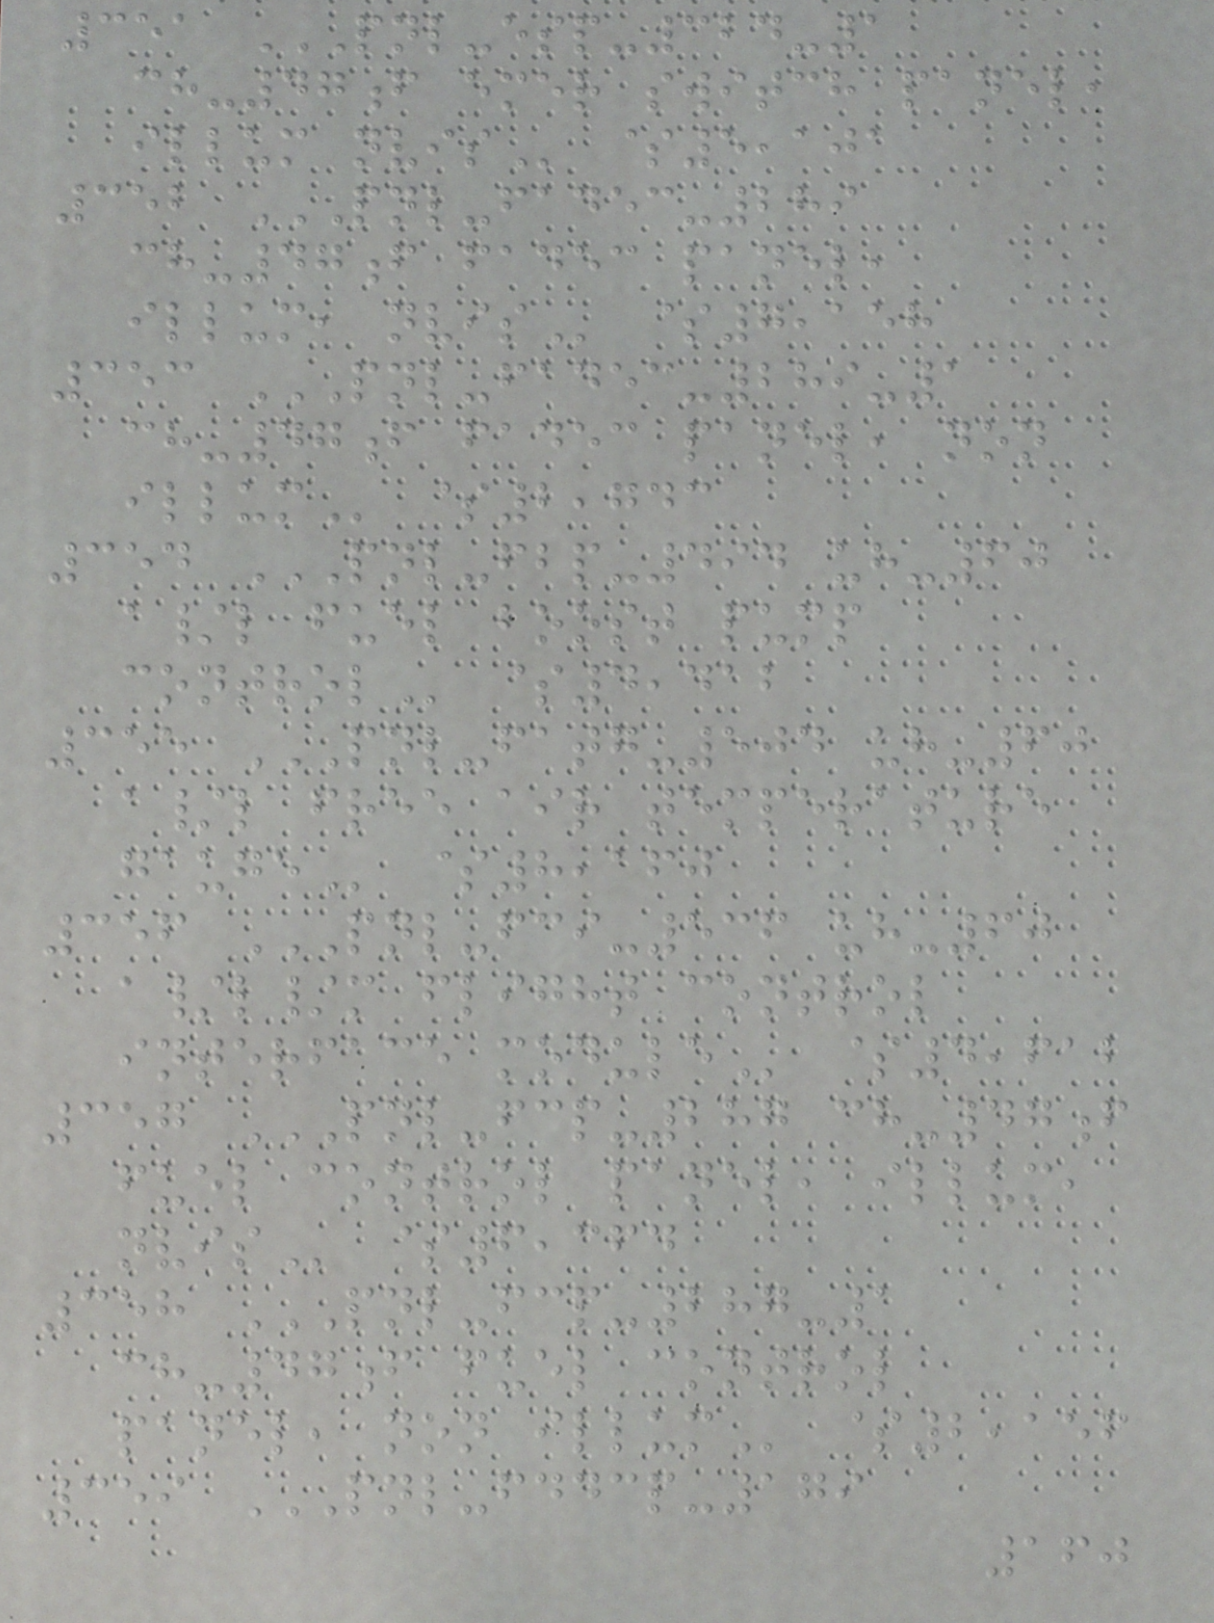351 PNL-ESP-324-1
CH-47F EMER SWITCH PANEL,
ILLUM NVIS $5,101
352 PNL-FADEC-289
CH-47F FADEC PANEL,
ILLUM, NVIS $7,158
353 PNL-FADEC-289-1
CH-47F FADEC PANEL, NON
ILLUM $2,743
354 PNL-FBP-494 UH-60
A/L FUEL BOOST PUMP
CONTROL $4,412
355 PNL-FATG-504 UH-60
A/L FREE AIR TEMPERATURE
GAUGE $8,160
356 PNL-FCI-536 UH-60
A/L/M FLIGHT CONTROL
INTERFACE MODULE $4,612
357 PNL-FCP-287 CH-47F
FUEL CONTROL PANEL, ILLUM,
NVIS $6,364
358 PNL-FCP-287-1
CH-47F FUEL CONTROL
PANEL, NON ILLUM $2,156
359 PNL-FDDCP-179
160
